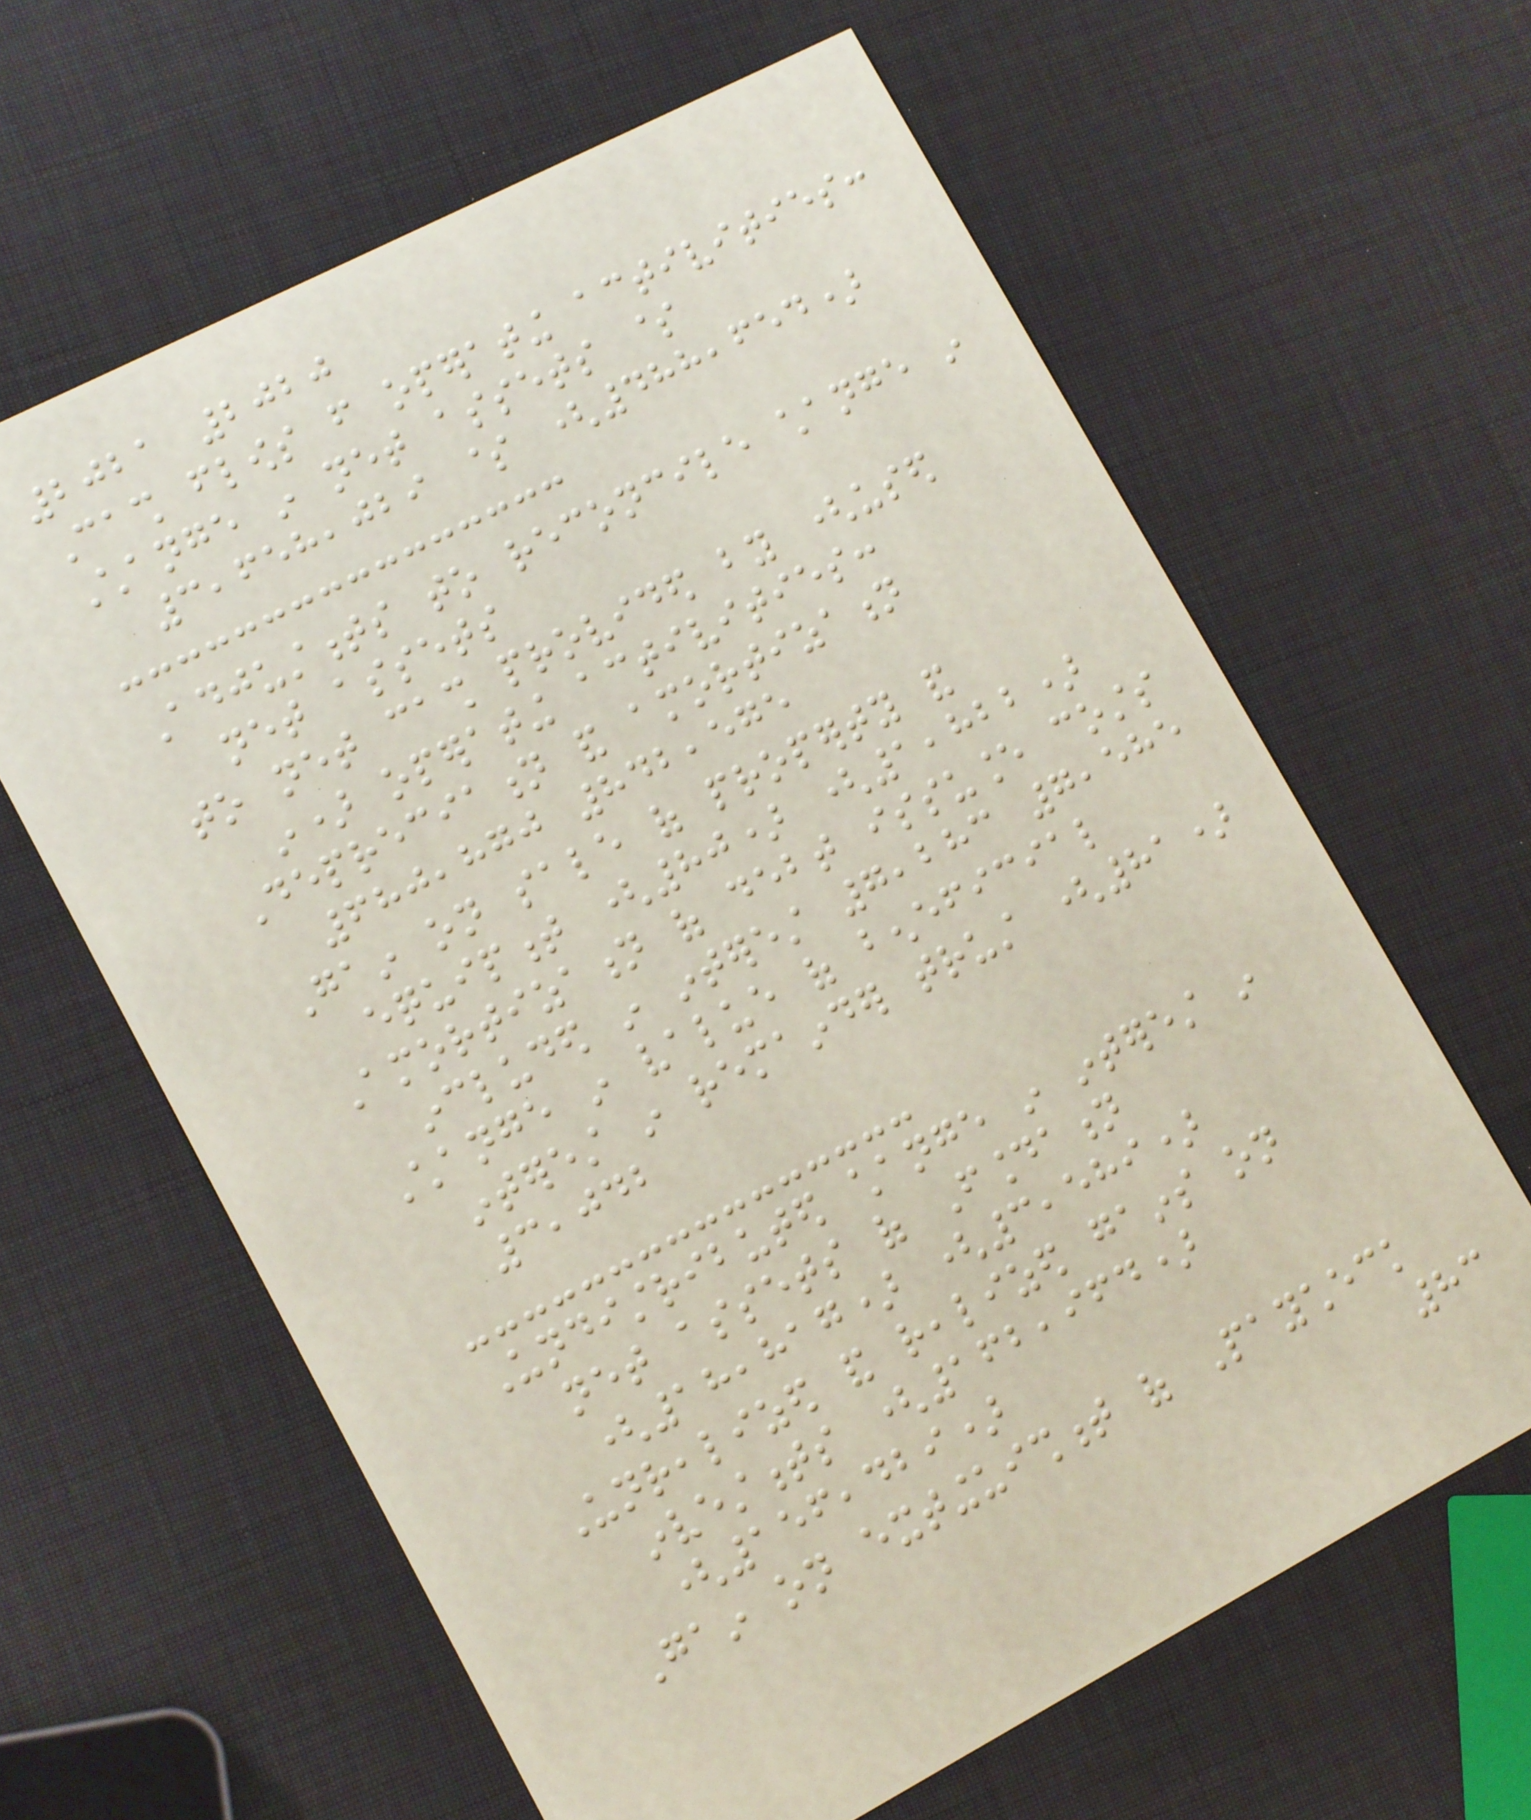2021 2020
Cash flows from operating activities:
Change in net assets $
3,658,029 $ (488,654)
Adjustments to reconcile change in
net assets
to net cash provided by (used
in) operating activities:
Depreciation and amortization
680,870 842,575
Gain on sale of property and
equipment (80) (1,822)
Amortization of debt issuance costs
included in interest 7,283 7,585
Change in value of beneficial
interest in remainder trust (81)
3,042
Undistributed change in interest in
net assets of Foundation
(18,817) (3,589)
Unrealized and realized gains on
investments (162,964)
(156,429)
Gain on extinguishment of Paycheck
83
